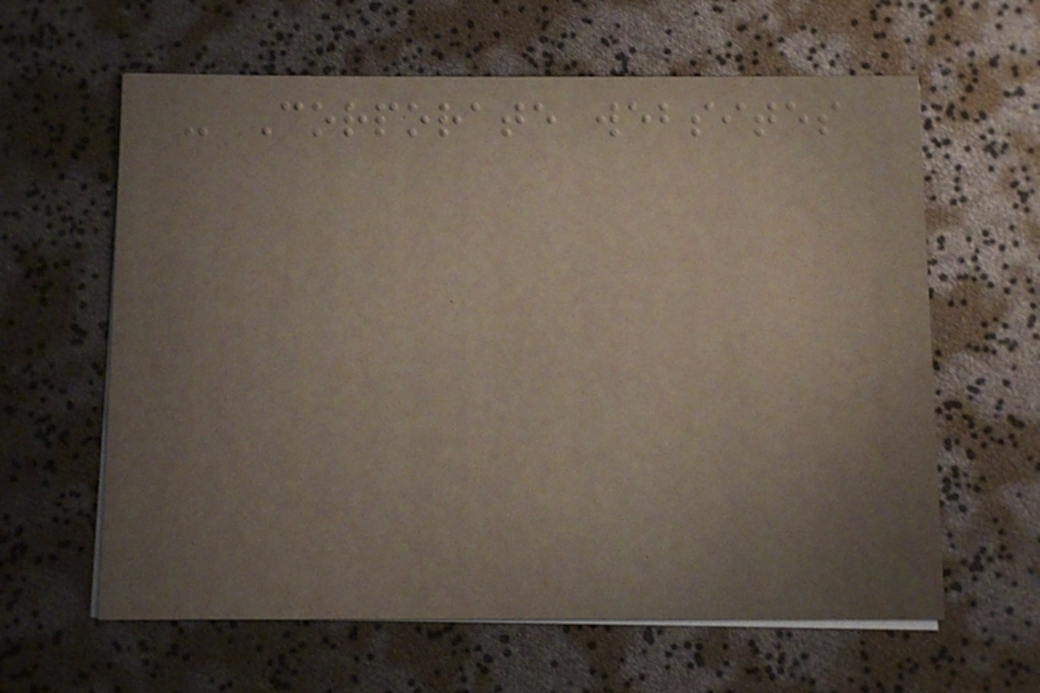- Corporate websites
